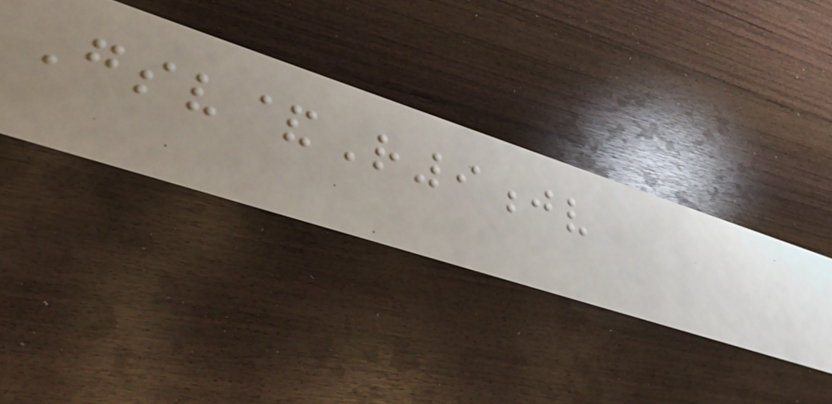Gsv&R9jv
